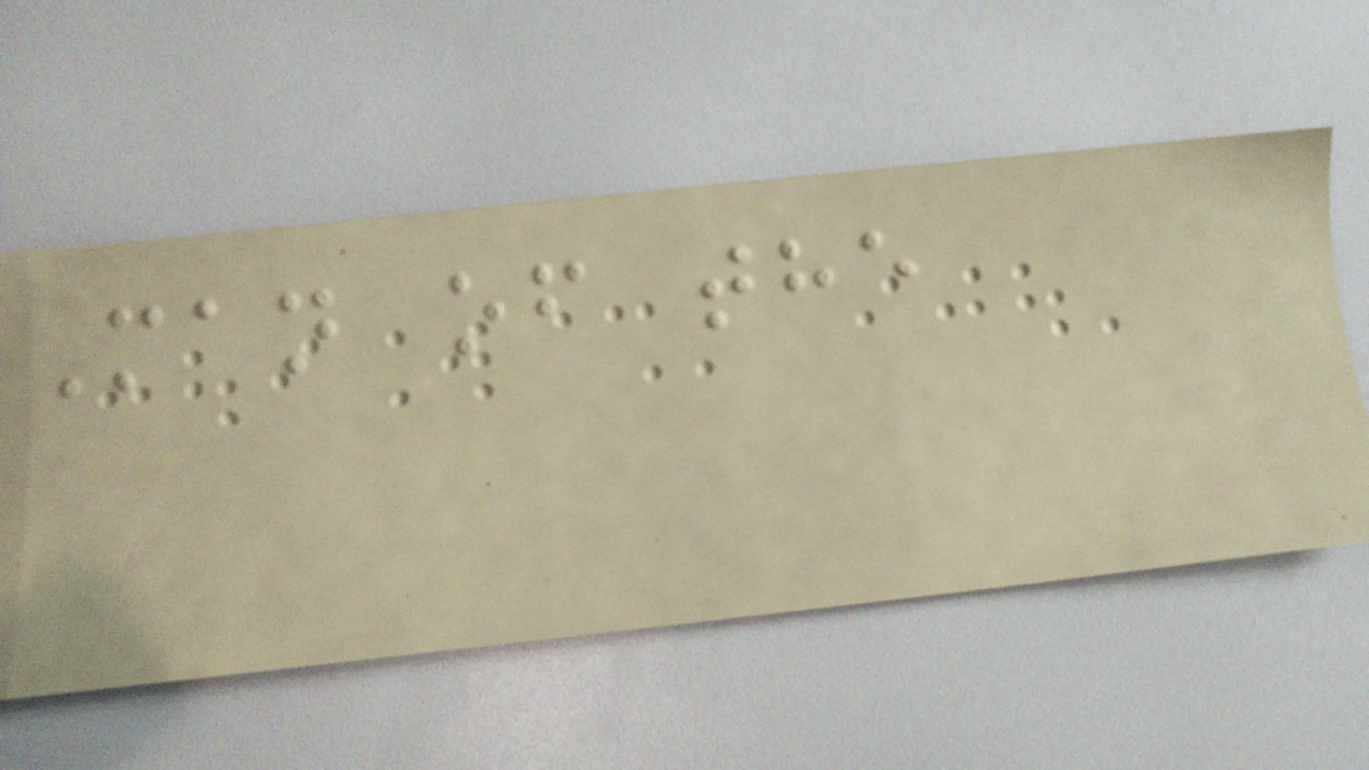Man of the
